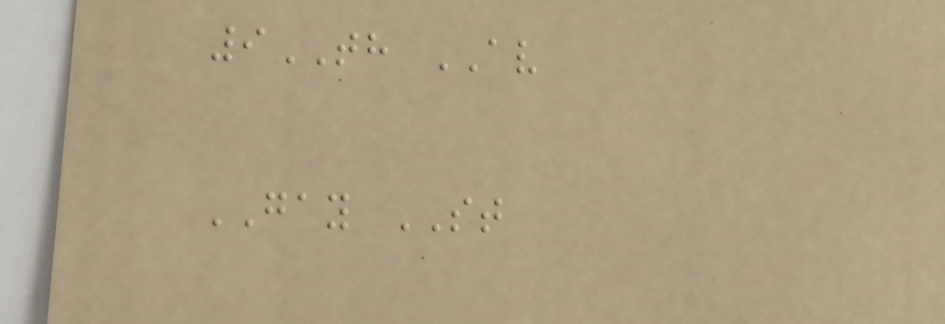9TH AV
GAY ST
